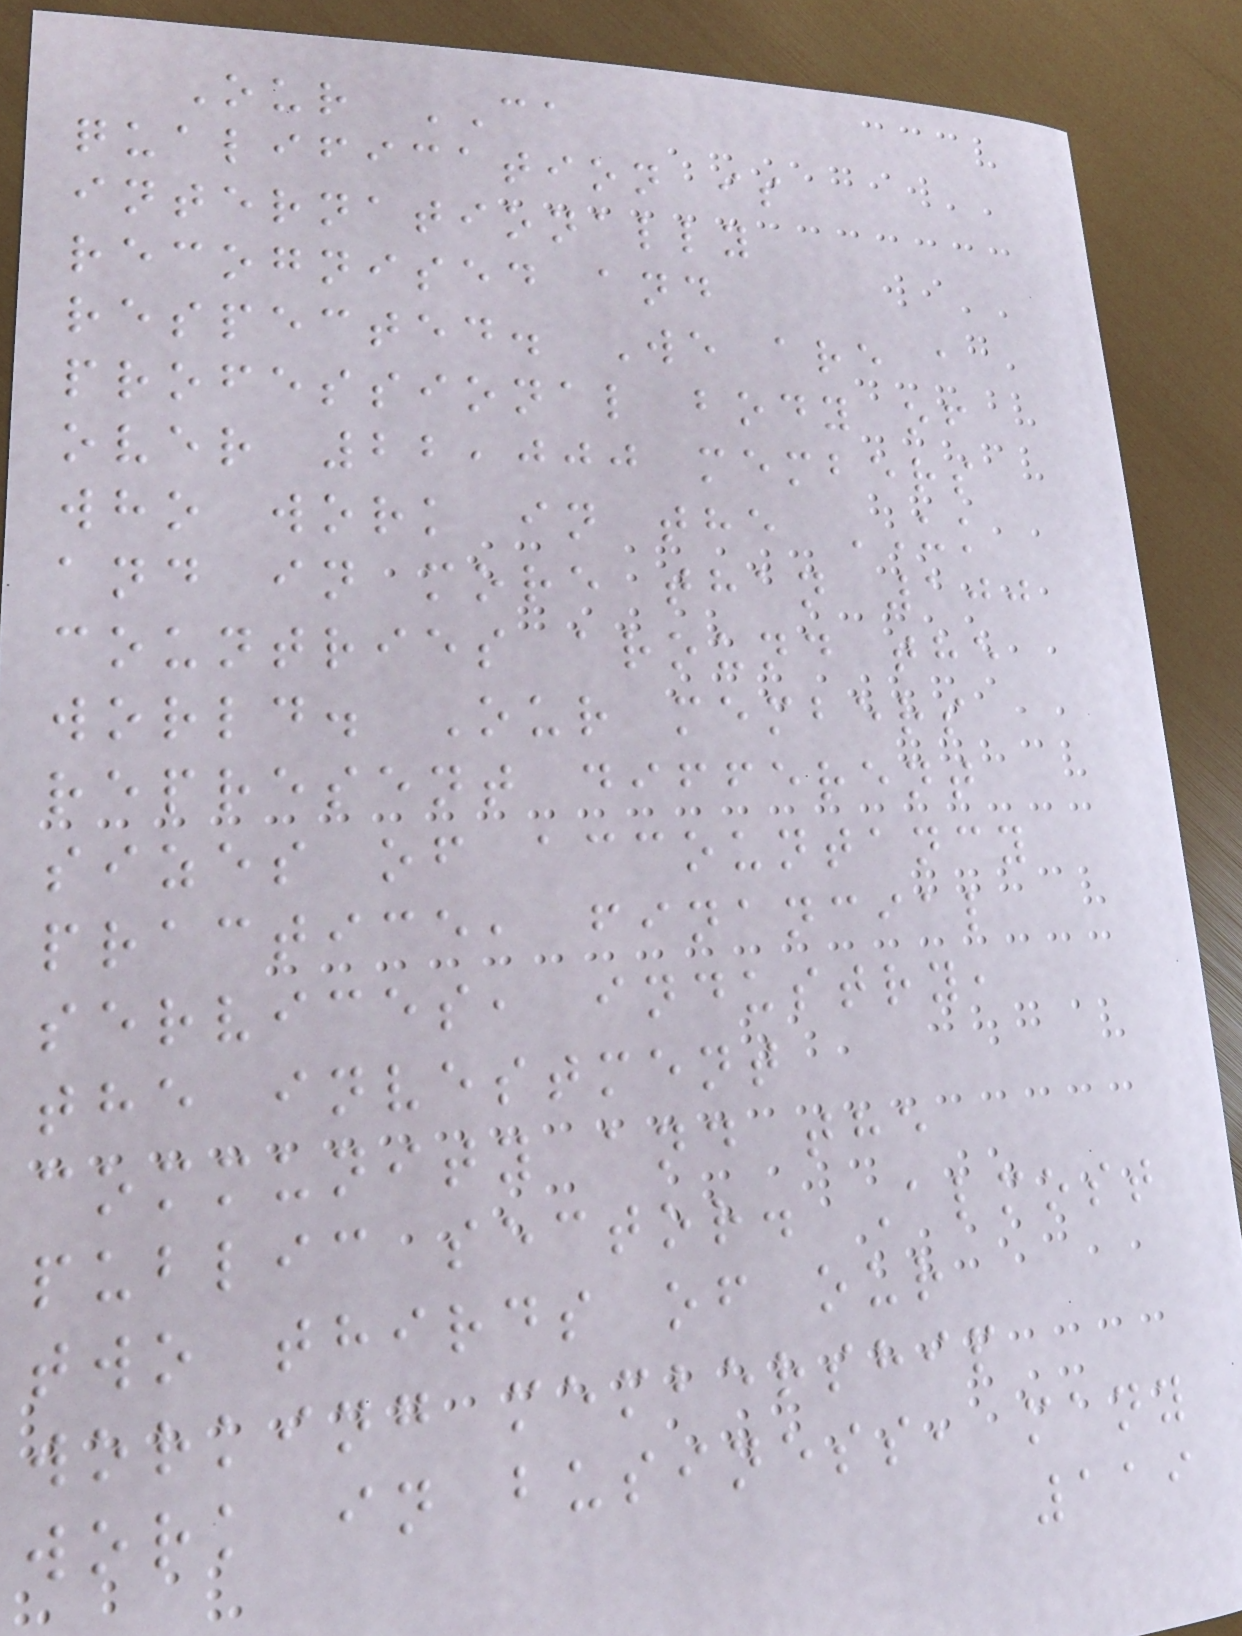Our CA
qualification is
internationally
recognised and
respected. We are a
professional body of
over 22,000 members
who work in the UK
and in more than 100
countries around the
world. Our members
represent different
sizes of accountancy
practice, financial
services, industry,
the investment
community and the
public sector. Almost
two thirds of our
working membership
work in business, many
119
